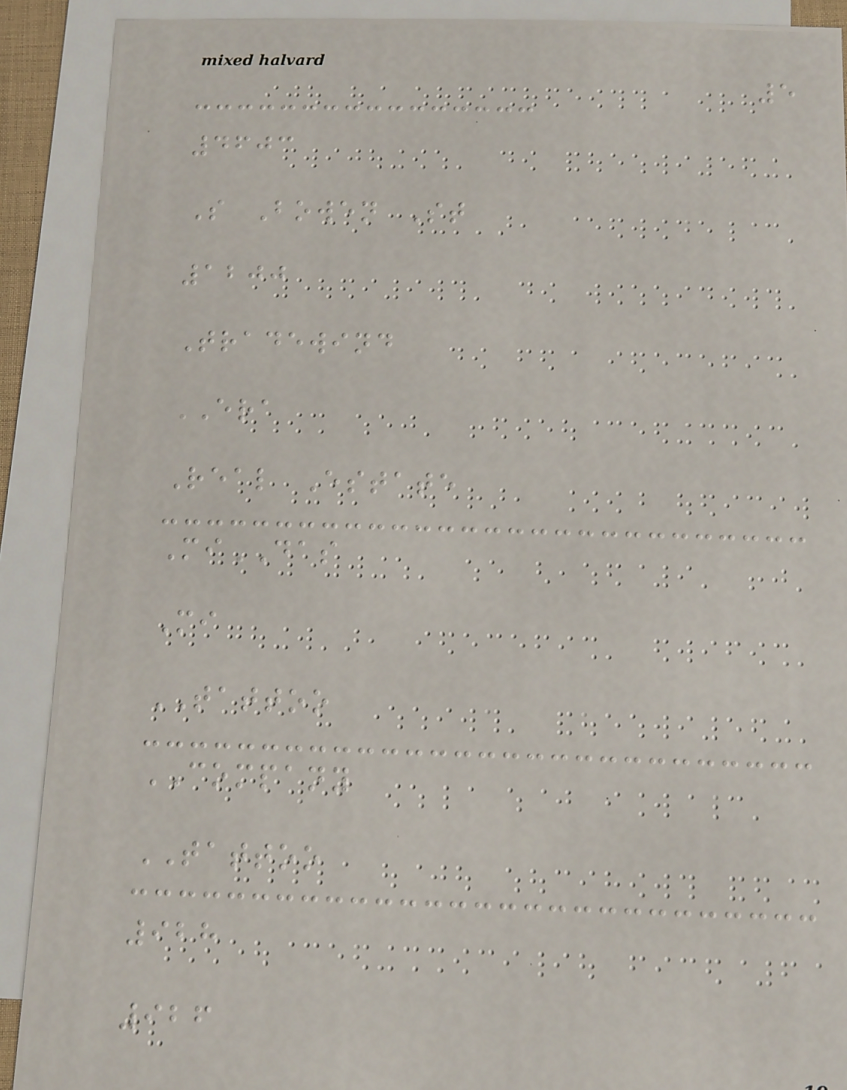5
4603
S Bowen St
1200
Tradewind
ERA
Real Estate
MiDAS
Mi
TATTOO
COMPANY
TATTOO
928
926
